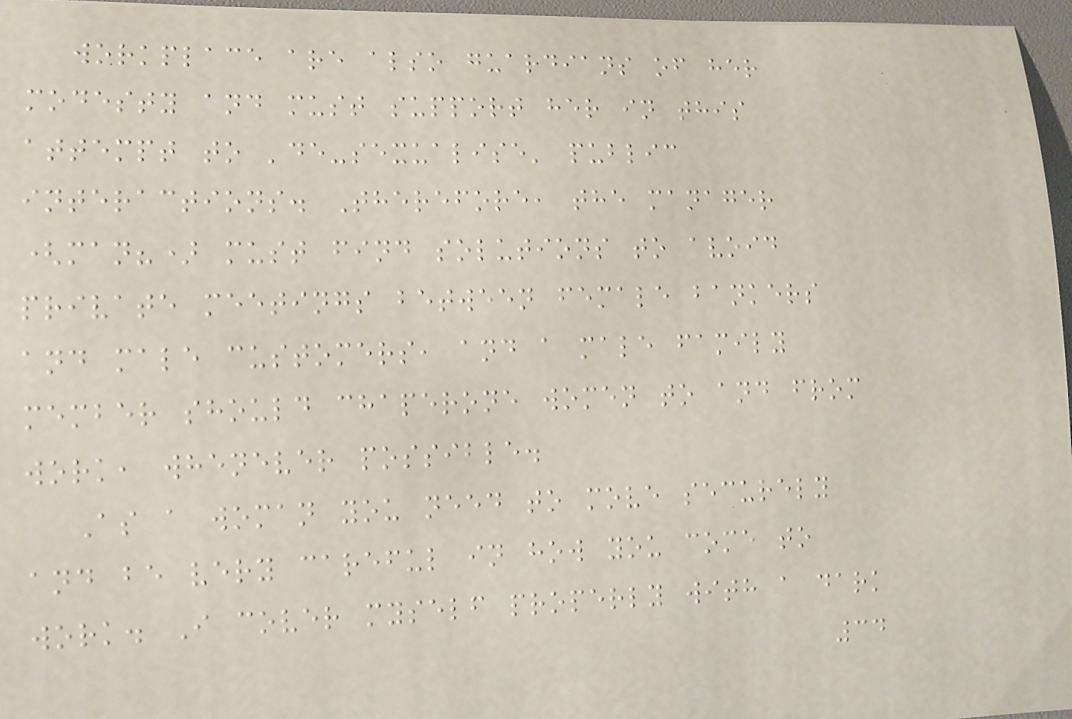workplace are also guardians of her
modesty and must support her in this
attempt to 'de-sexualise' public
interactions. Therefore, the manager
(man?) must find solutions to avoid
private meetings between female bankers
and male customers, and a male family
member should chaperone women to and from
work, whenever possible.
As a woman you need to move securely
and be very careful in how you come to
work. I cover myself properly with a dark
34
